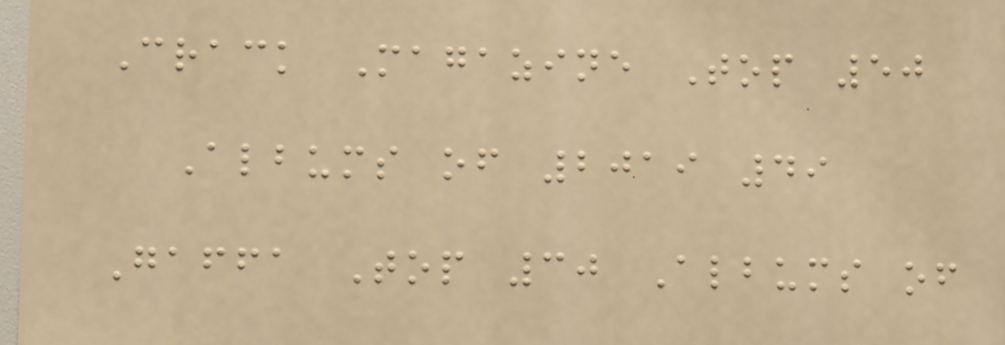Crack Magazine Top 50
Albums of 2019 49
Gaffa Top 30 Albums of
